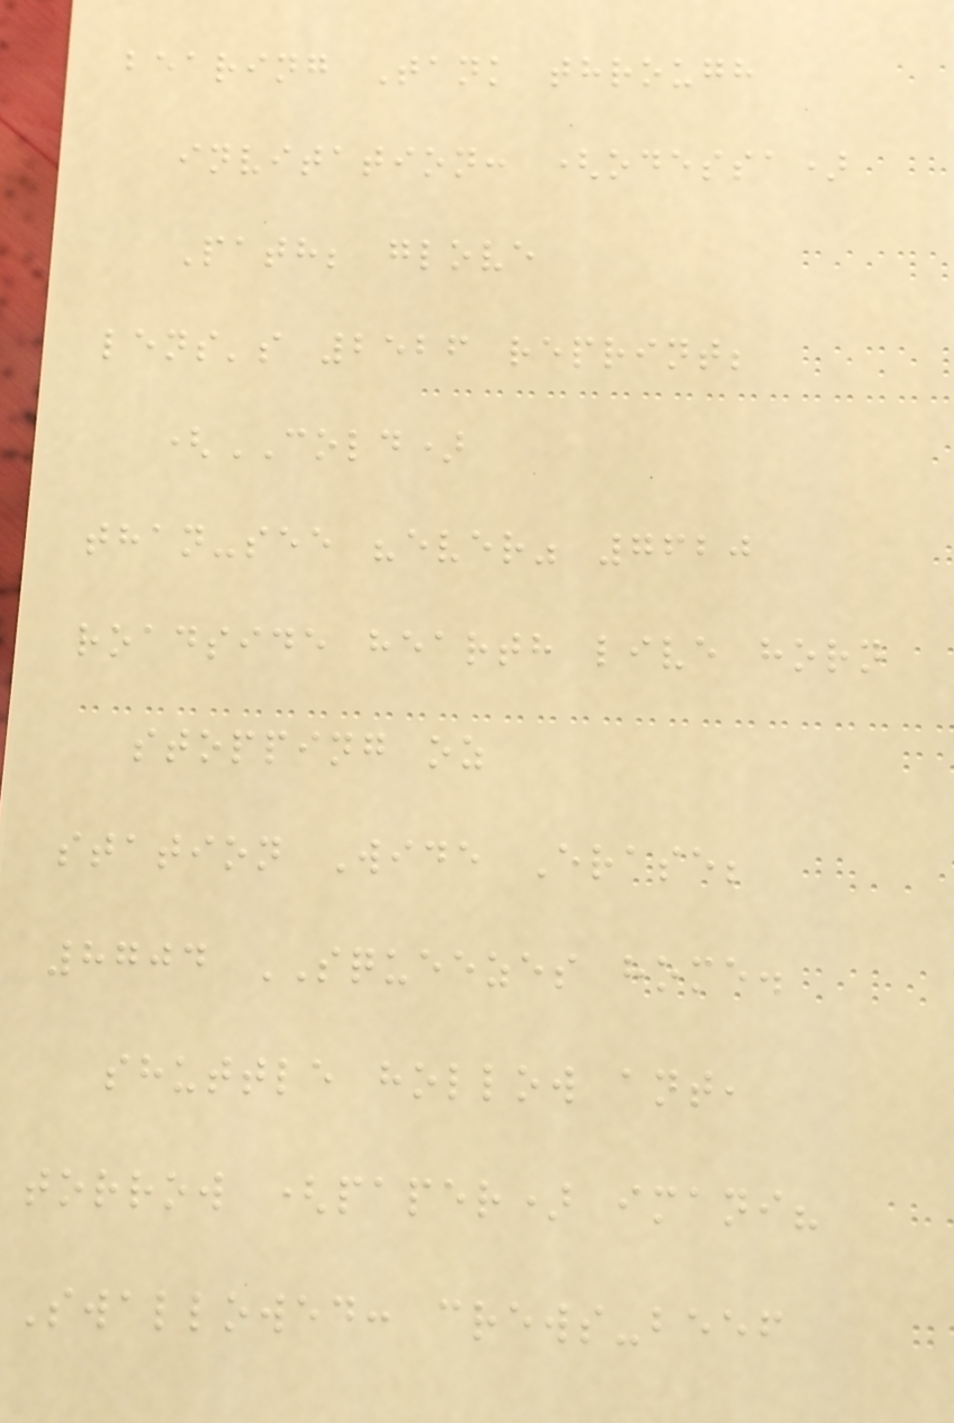bearing Tank through
invitation: (odessa)
Path; glove
lens's 2526 reprint;
(COLD)
than-see "ever" 7620
roadside hearth live horn
stopping oz
station Wide Erase;
8704 SQUEEZES home.
shuttle hollow ant,
torrow (paper) imani?
Swallowed: crews-beef
